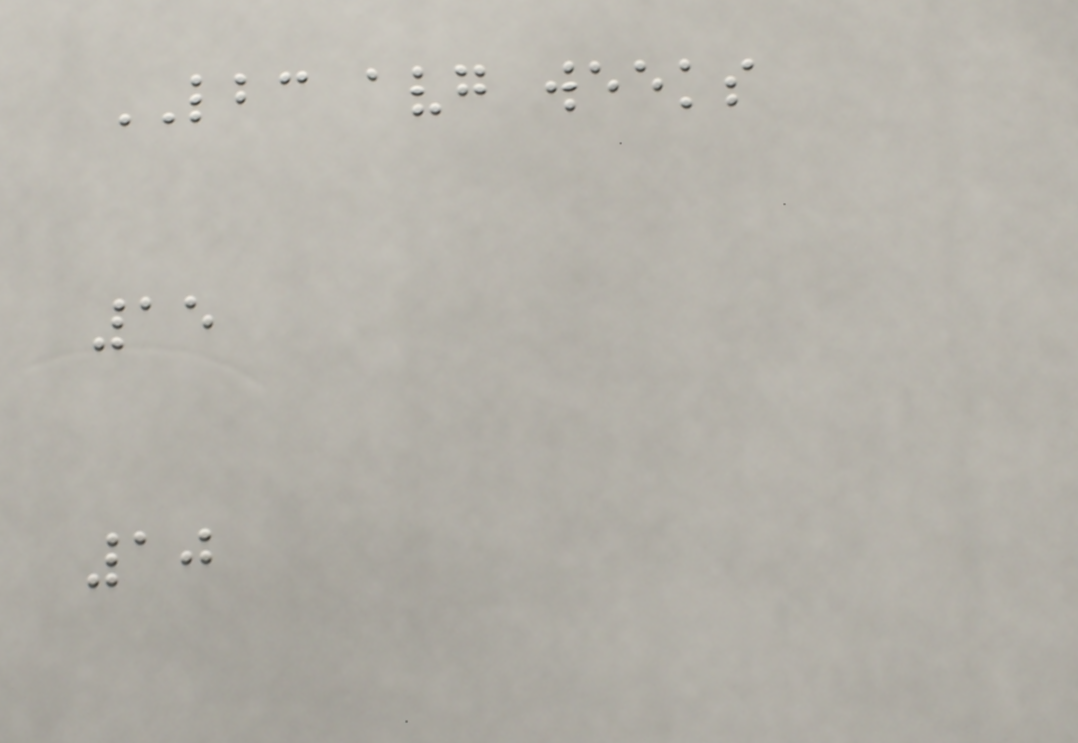LBC avg weeks
15
10
